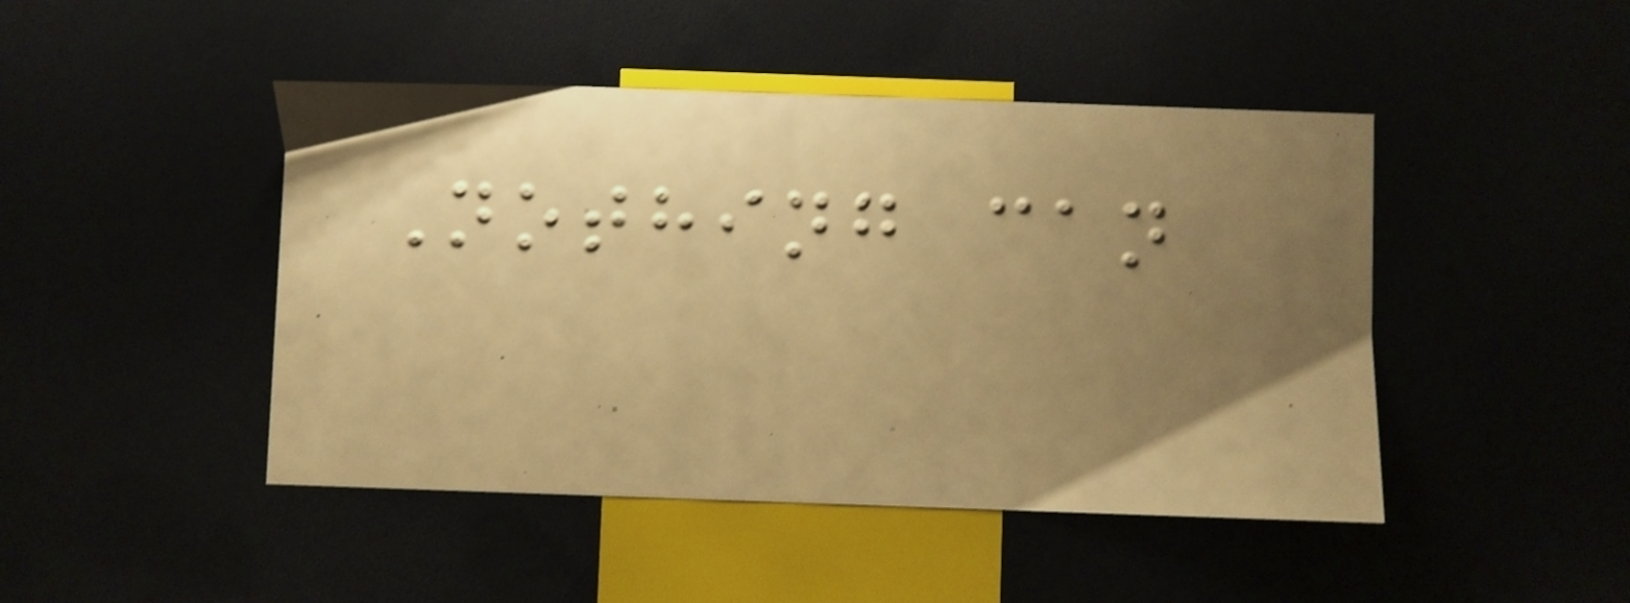Nothing can
